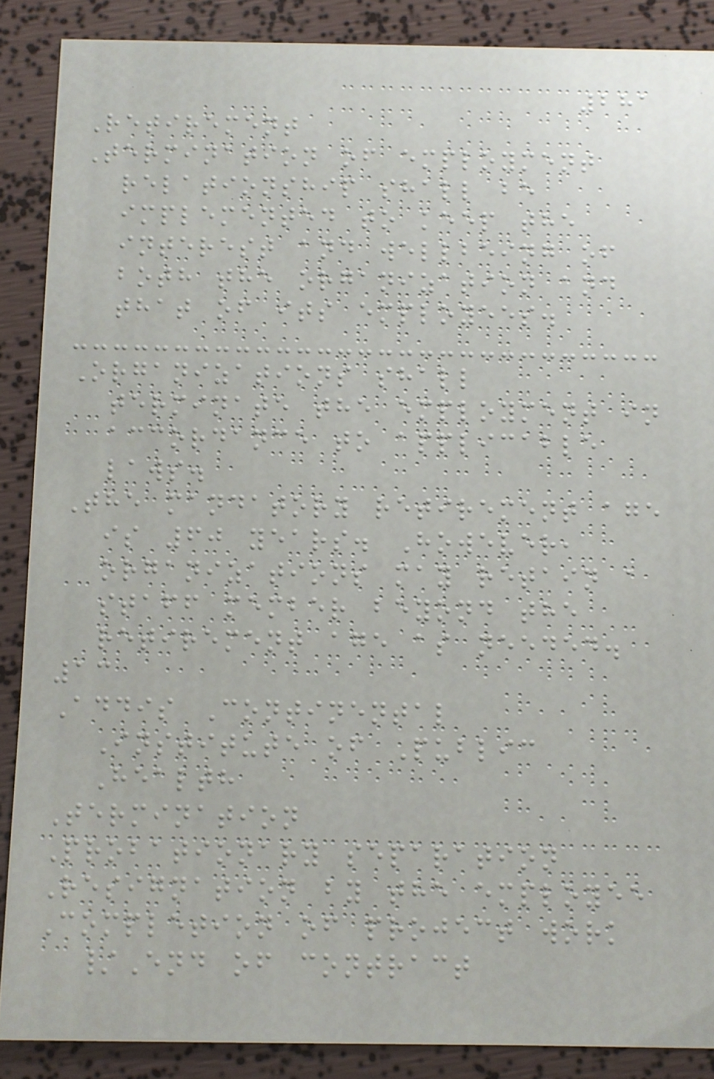281
Retirement
Termination of employment
relationship shall be
implemented to keep the
interest and wellbeing of
both the organization and
that of its employees.
Organizations shall
terminate the employment in
accordance to applicable
laws.
The mandatory retirement age
is 60 years. However,
organizations may retain a
staff member beyond the
retirement age as needed.
13
Addis Continental
Institute of Public
Health
Termination
Probationary separation
Resignation by the employee
Completion of project work
/End of contract
